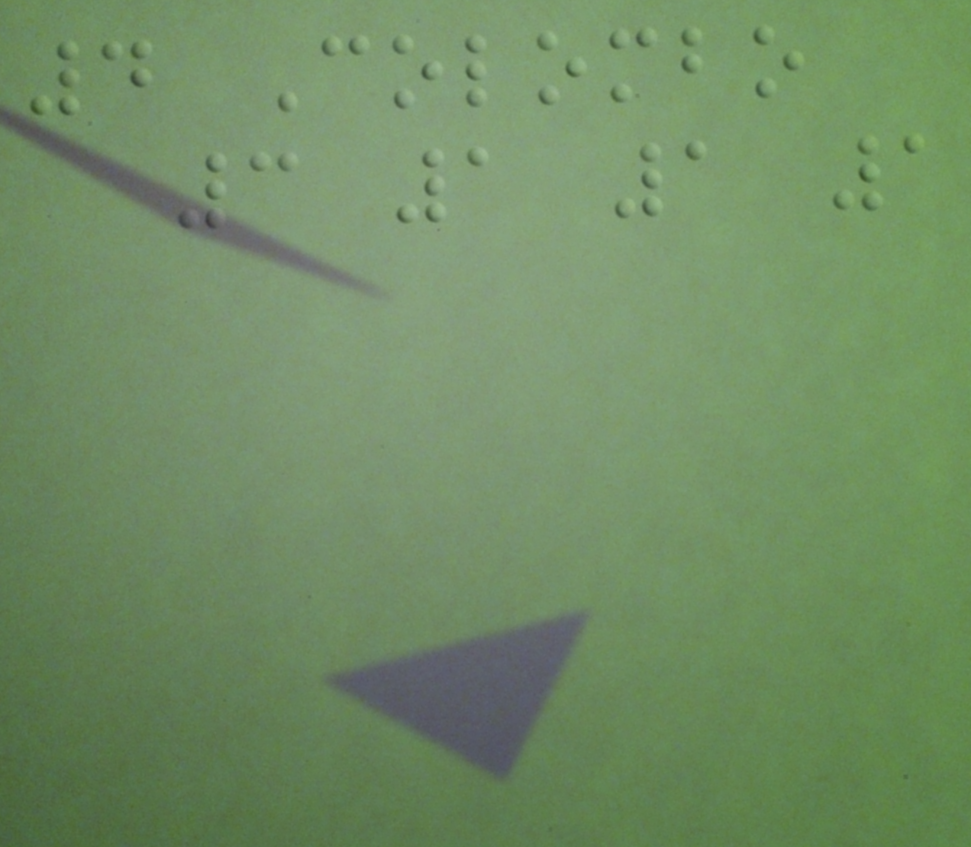4 Colombo
3 1 1 1
